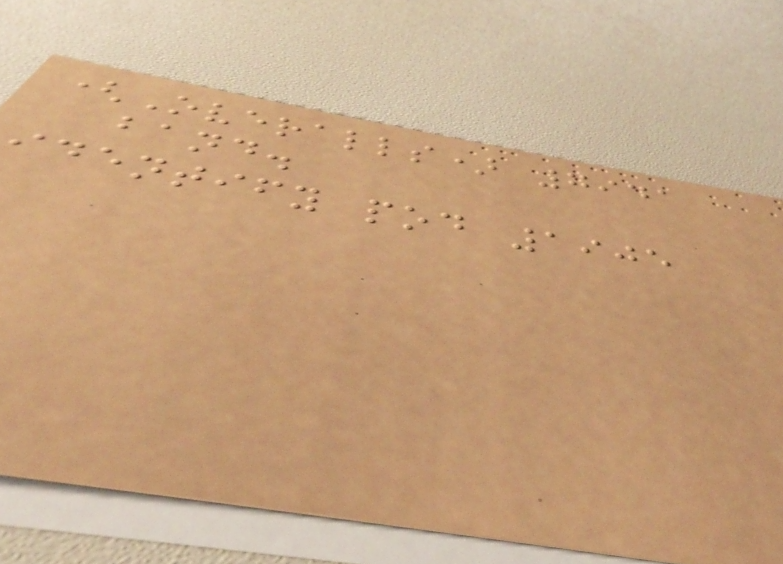(Overalls) 7941
band.
identify pod 1905
